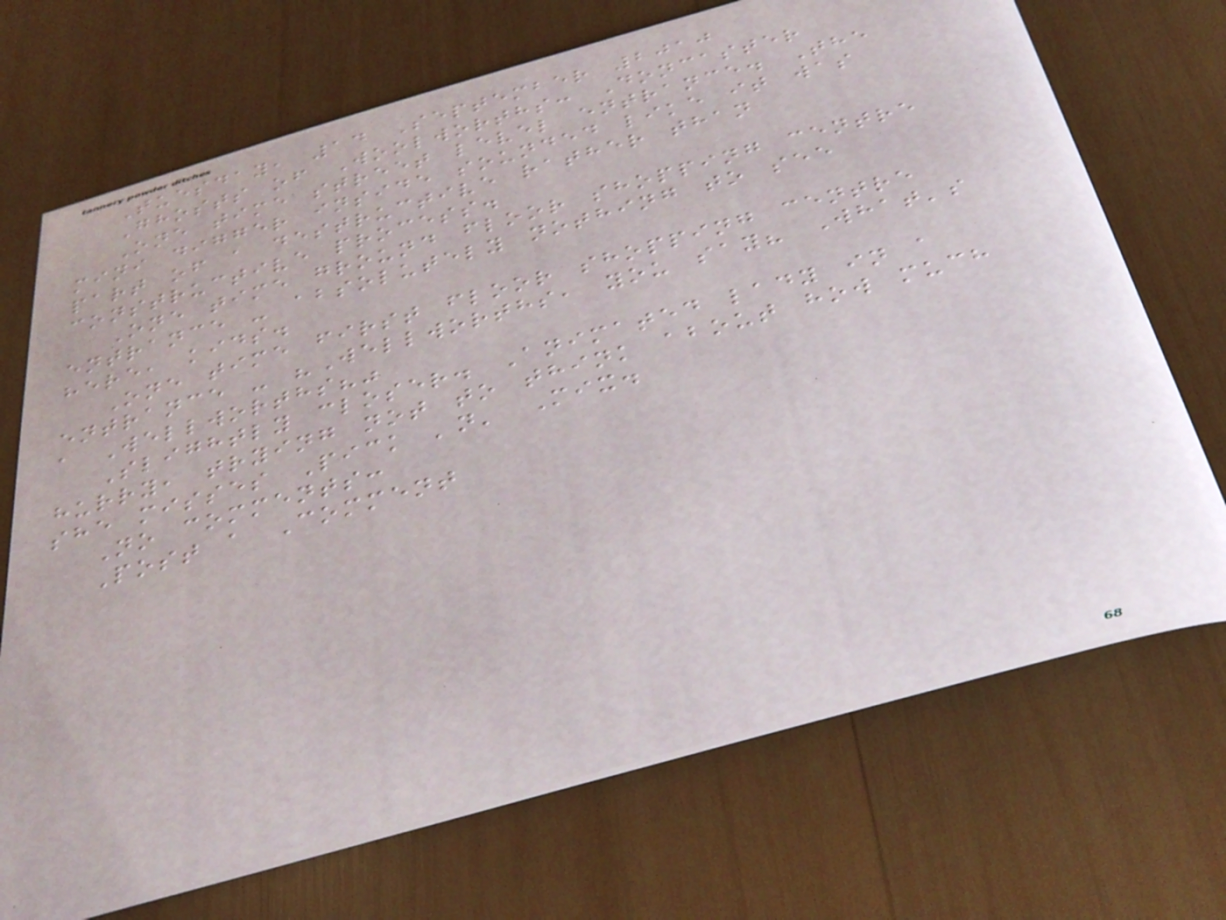Tuesday, 14 September 2010
Ghosts of Woolworths: Doncaster
One time street level entrance. The
mini digger inside sounded like it was
part of a destructive rather than
constructive process.
One time ground floor shopping centre
entrance - absolutely nothing to see
here, kids.
One time first floor shopping centre
entrance - "Wellworths, you say? What's
a Wellworths?"
Slightly closer. Animated lady in a
hurry, trying not to think about how much
she misses Pick 'n' Mix.
No comments:
Post a Comment
